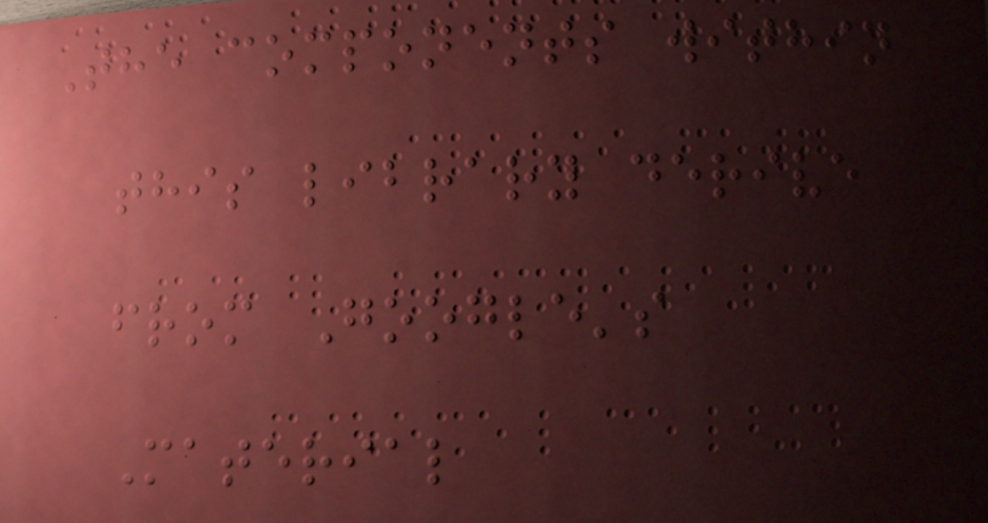The components within
this library derive
from Google's
Material
